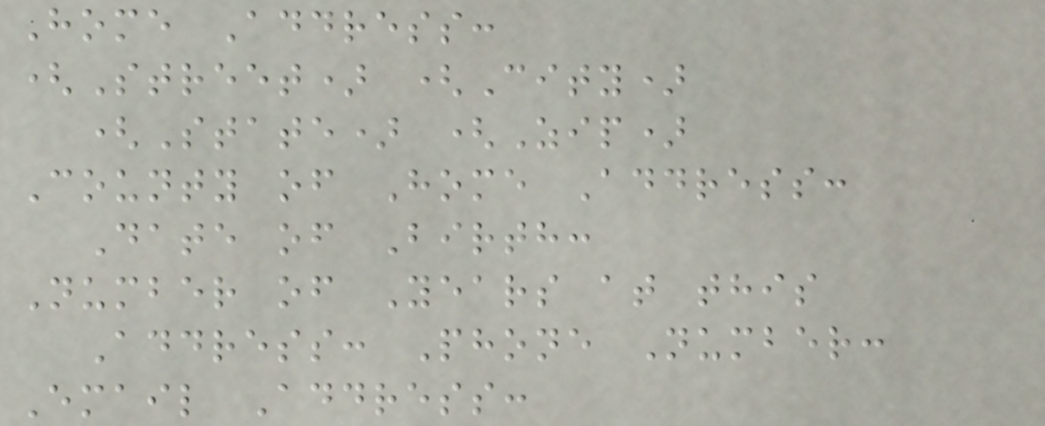Home Address:
(Street) (City)
(State) (Zip)
County of Home Address:
Date of Birth:
Number of Years at this
Address: Phone Number:
Email Address:
